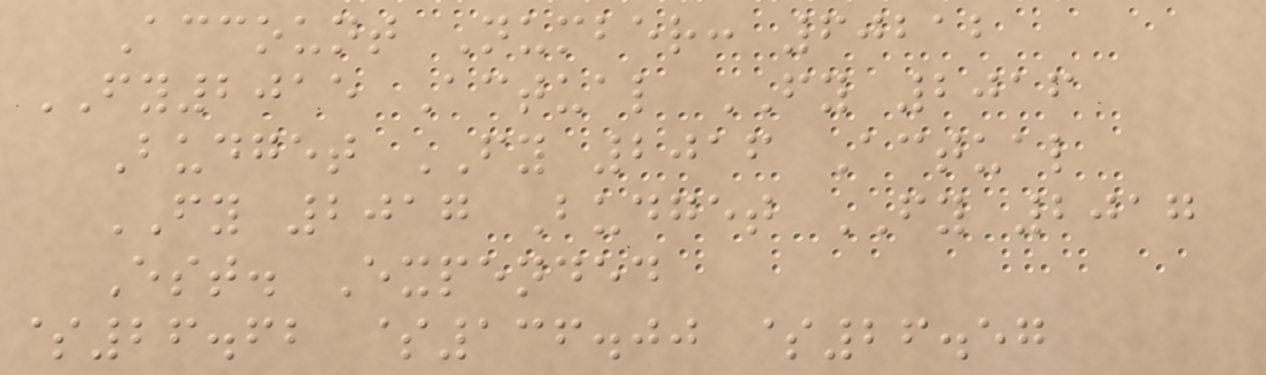Account Number: 60212
FY2015 Actual FY 2016
Budget FY 2016 Actual
FY 2017 Budget FY 2017
Est. Expended
$26.62 $136.00 $26.57
